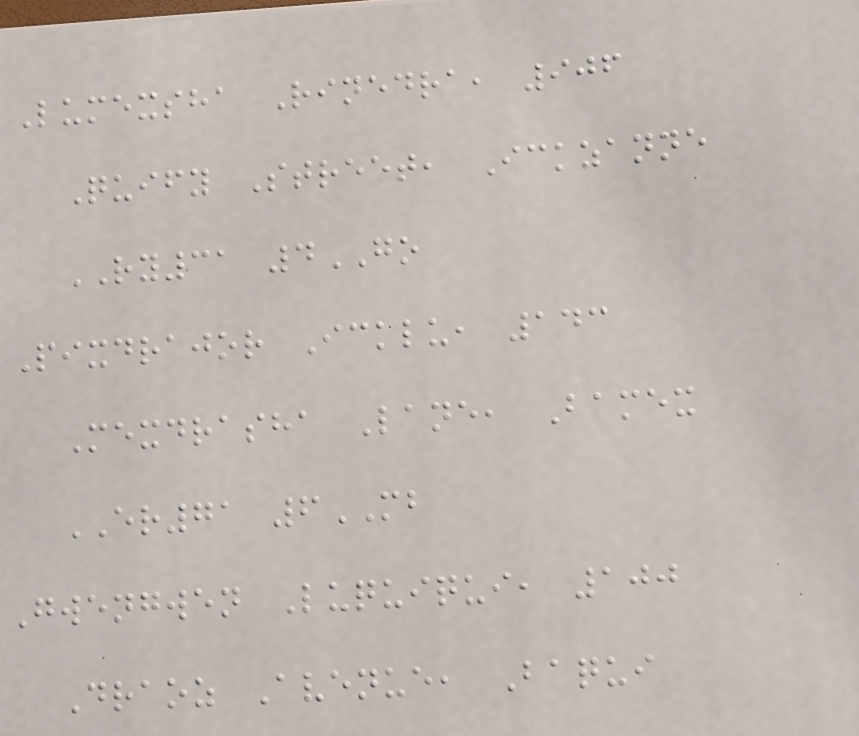Lumexsha Rinedra, 906
Quify Street, Ickzanne
RY31 4GO
Pixdrajor Icklu, 143
Mexdrasha Lane, Bamex
ER71 6MB
Gwengwen Luquiqui, 100
Draoz Avenue, Baqui
